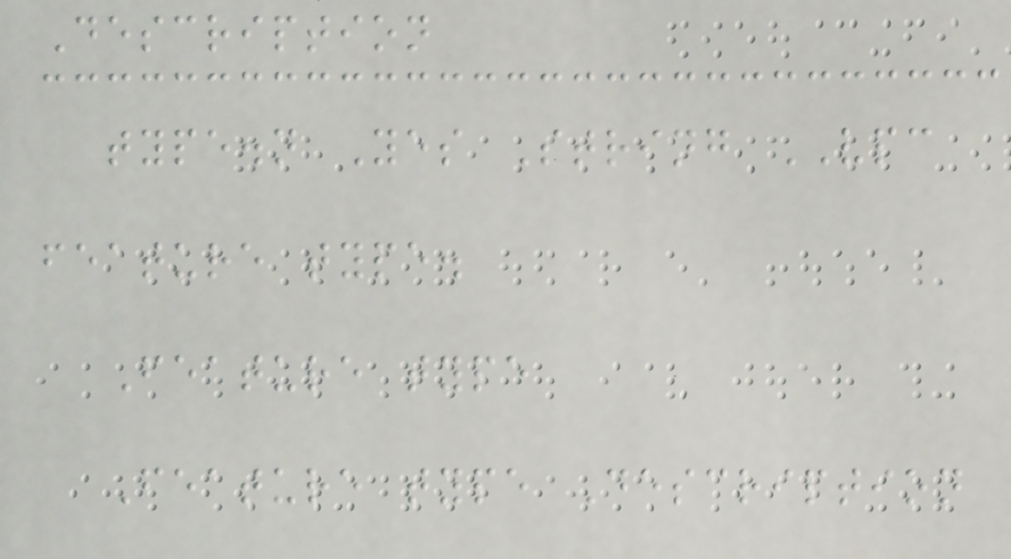Description
type.n Yes String VPC
feature type.
Feature type
Feature type Description
